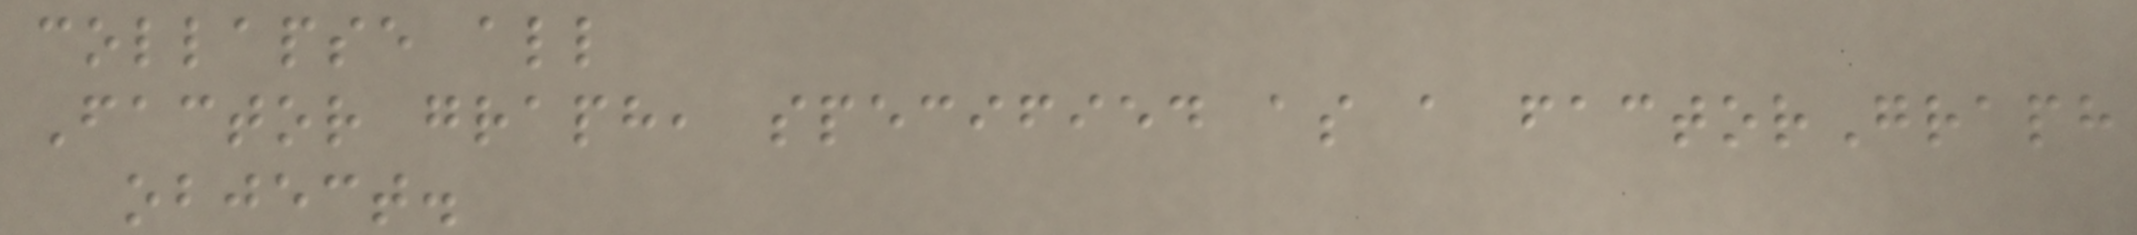collapse all
Factor graph, specified as a factorGraph
object.
